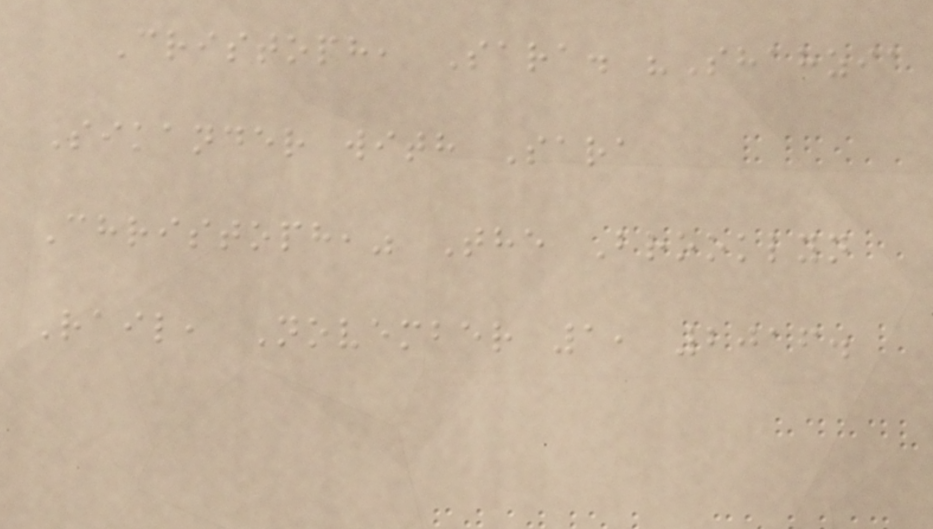Cristoph, Sara. "Shahzia
Sikander with Sara
Christoph," The Brooklyn
Rail, November 1, 2016.
